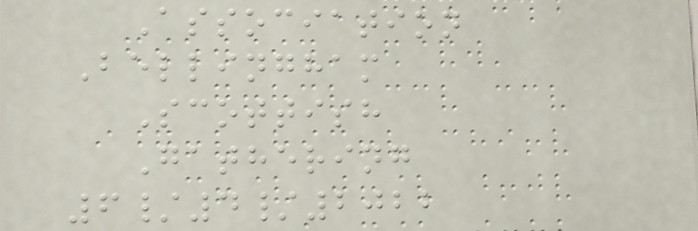Association
Bellingham
Scottish
Gathering
6/4/2022
